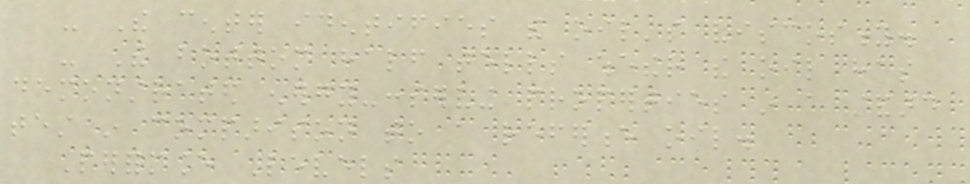- The center identifies the oil's viscosity.
- The bottom half tells whether the oil has
demonstrated energy-conserving properties in a standard
test in comparison to a reference oil.
Performance Levels
